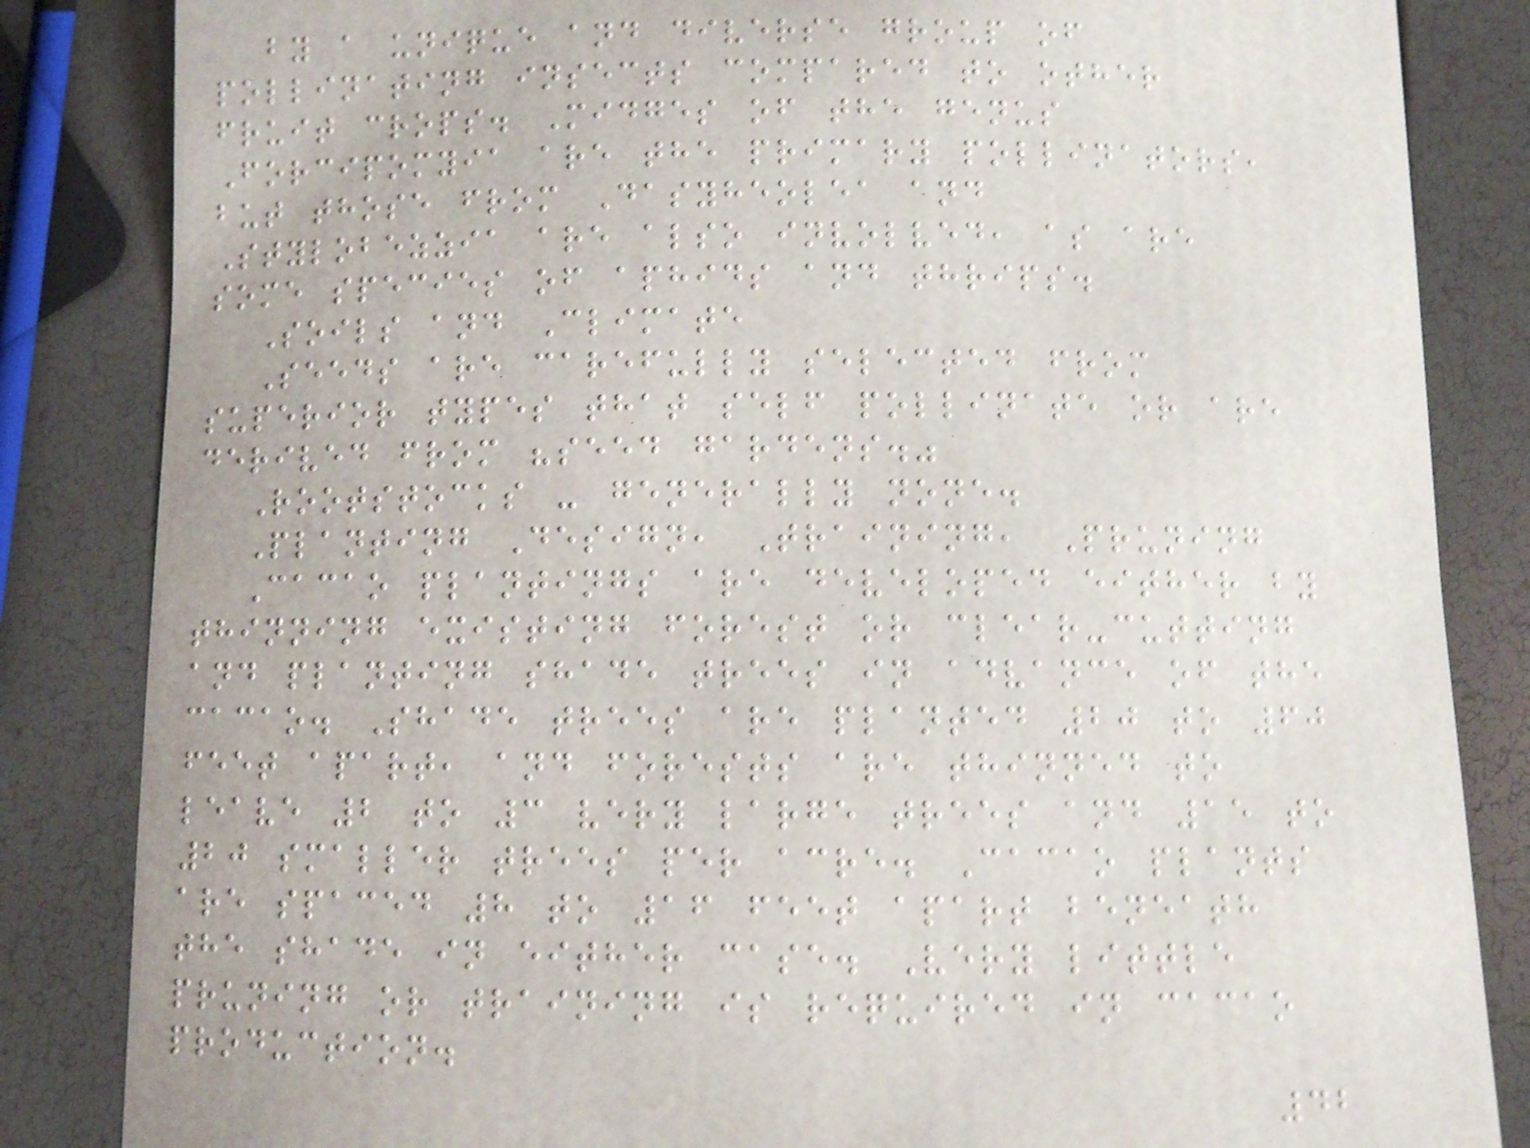by a unique and diverse group of
pollinating insects compared to other
fruit crops. Midges of the genus
Forcipomyia are the primary pollinators,
but those from Dasyheolea and
Stylobezzia are also involved, as are
some species of aphids and thrips.
Soils and Climate
Seeds are carefully selected from
superior types that self pollinate or are
derived from "seed gardens."
Rootstocks - generally none.
Planting Design, Training, Pruning
Cacao plantings are developed either by
thinning existing forest or clear-cutting
and planting shade trees in advance of the
cacao. Shade trees are planted 20 to 60
feet apart, and forests are thinned to
leave 2 to 3 very large trees and 15 to
20 smaller trees per acre. Cacao plants
are spaced 8 to 16 feet apart beneath
the shade in either case. Very little
pruning or training is required in cacao
production.
42
